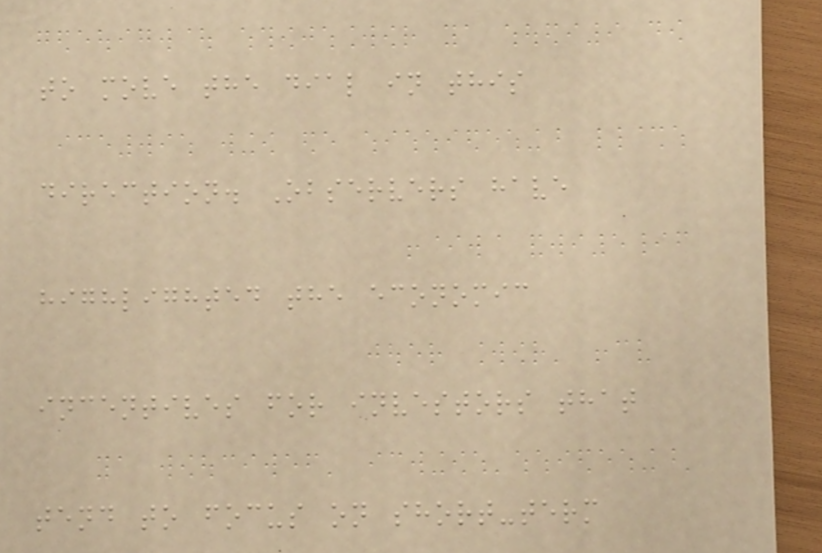to move the dial in this
direction. Observers have
highlighted the economic
incentives for investors that
tend to focus on short-term
